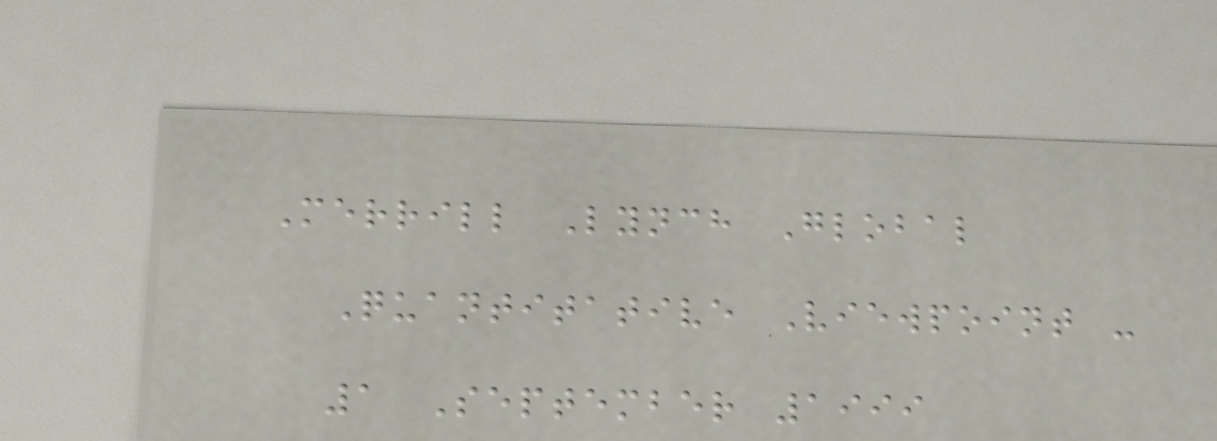Merrill Lynch Global
Quantitative Viewpoint -
1 September 1999
